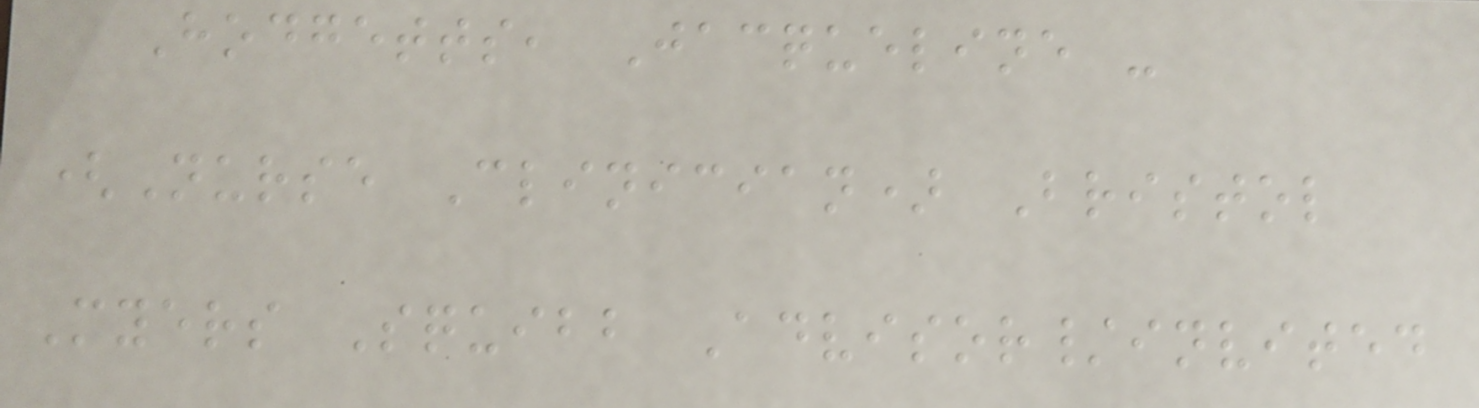Hodgetts, Jacqueline -
(Nurse Clinician) Bristol
Myers Squibb Advisor/invited
